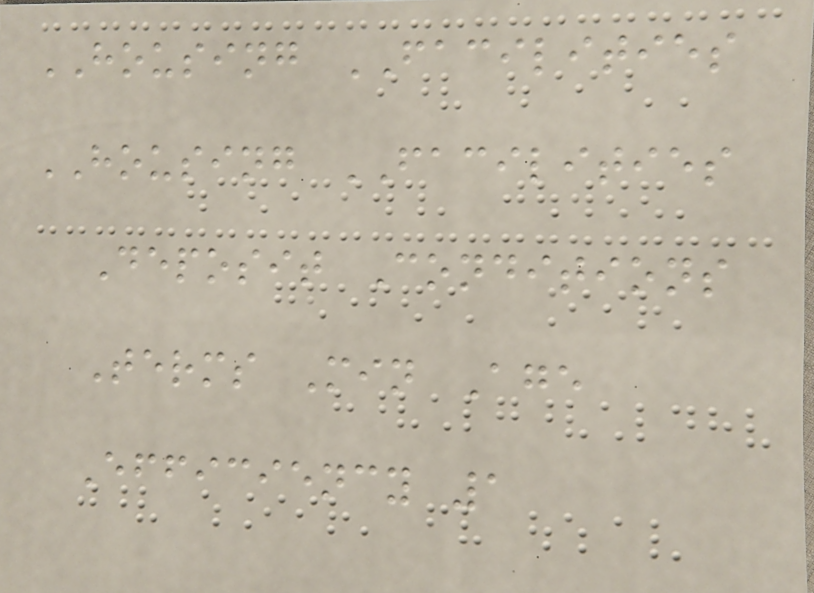HOUSING FACILITIES
HOUSING FACILITIES
Deposit Conditions
Terms Min Age
Efficiency 1
